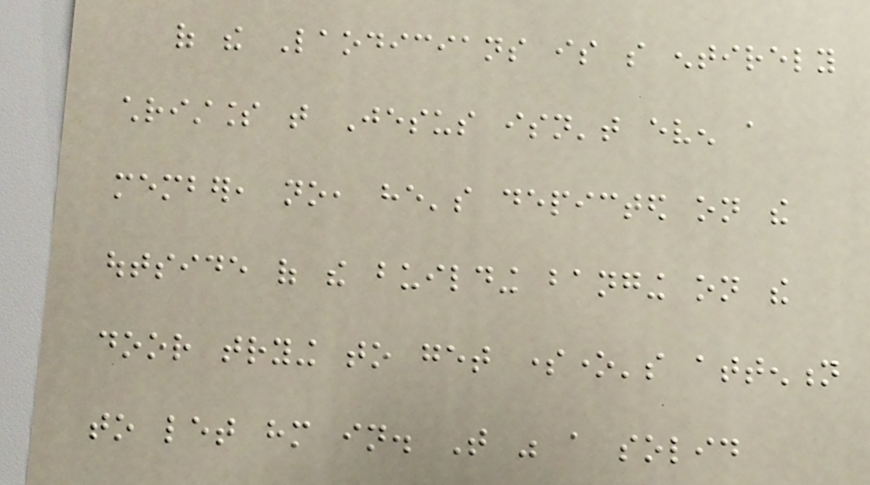of the Laodicians is so entirely
christless that Jesus isn't even a
member, no, he's depicted on the
outside of the building banging on the
door trying to get someone's attention
to let him in. That was a solid
